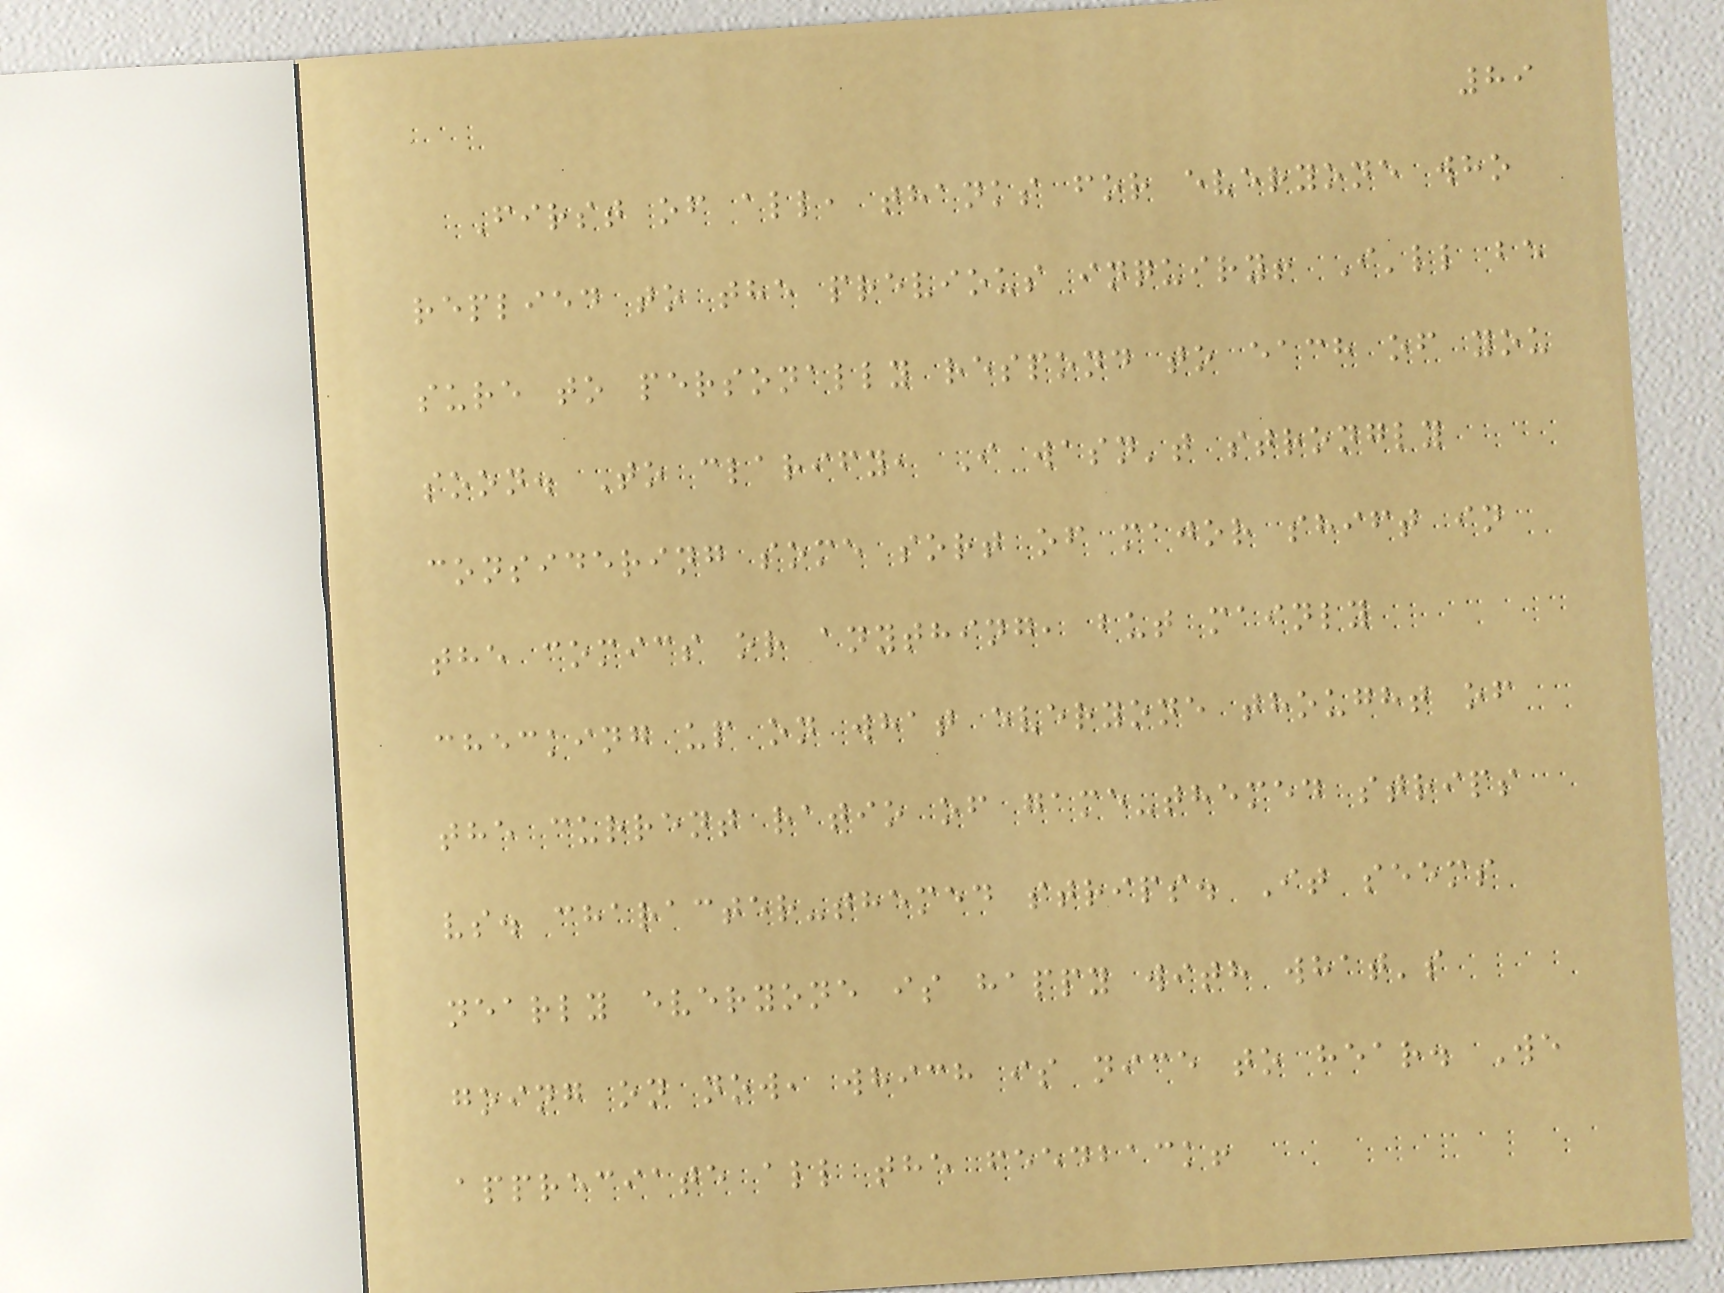89
First of all, thanks for everyone who
replied to the previous inquiry! I'll be
sure to personally respond to each of you
soon. To clarify, I wasn't strongly
considering some sort of major shift in
the comics or anything, but mainly
checking up on what everyone thought of
the current ratio of game-themed strips
vs. character-themed strips. It seems
nearly everyone is happy with what's
going on now, which is nice to hear. We
appreciate all the feedback!
